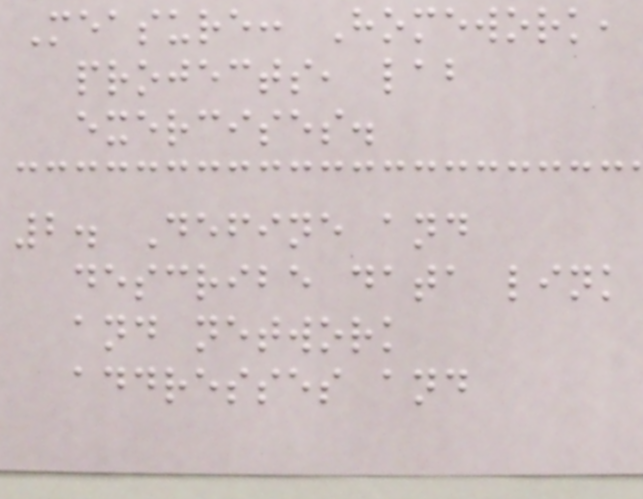Measure: Homework,
projects, lab
exercises.
2. Define and
describe data link
and network
addresses and
